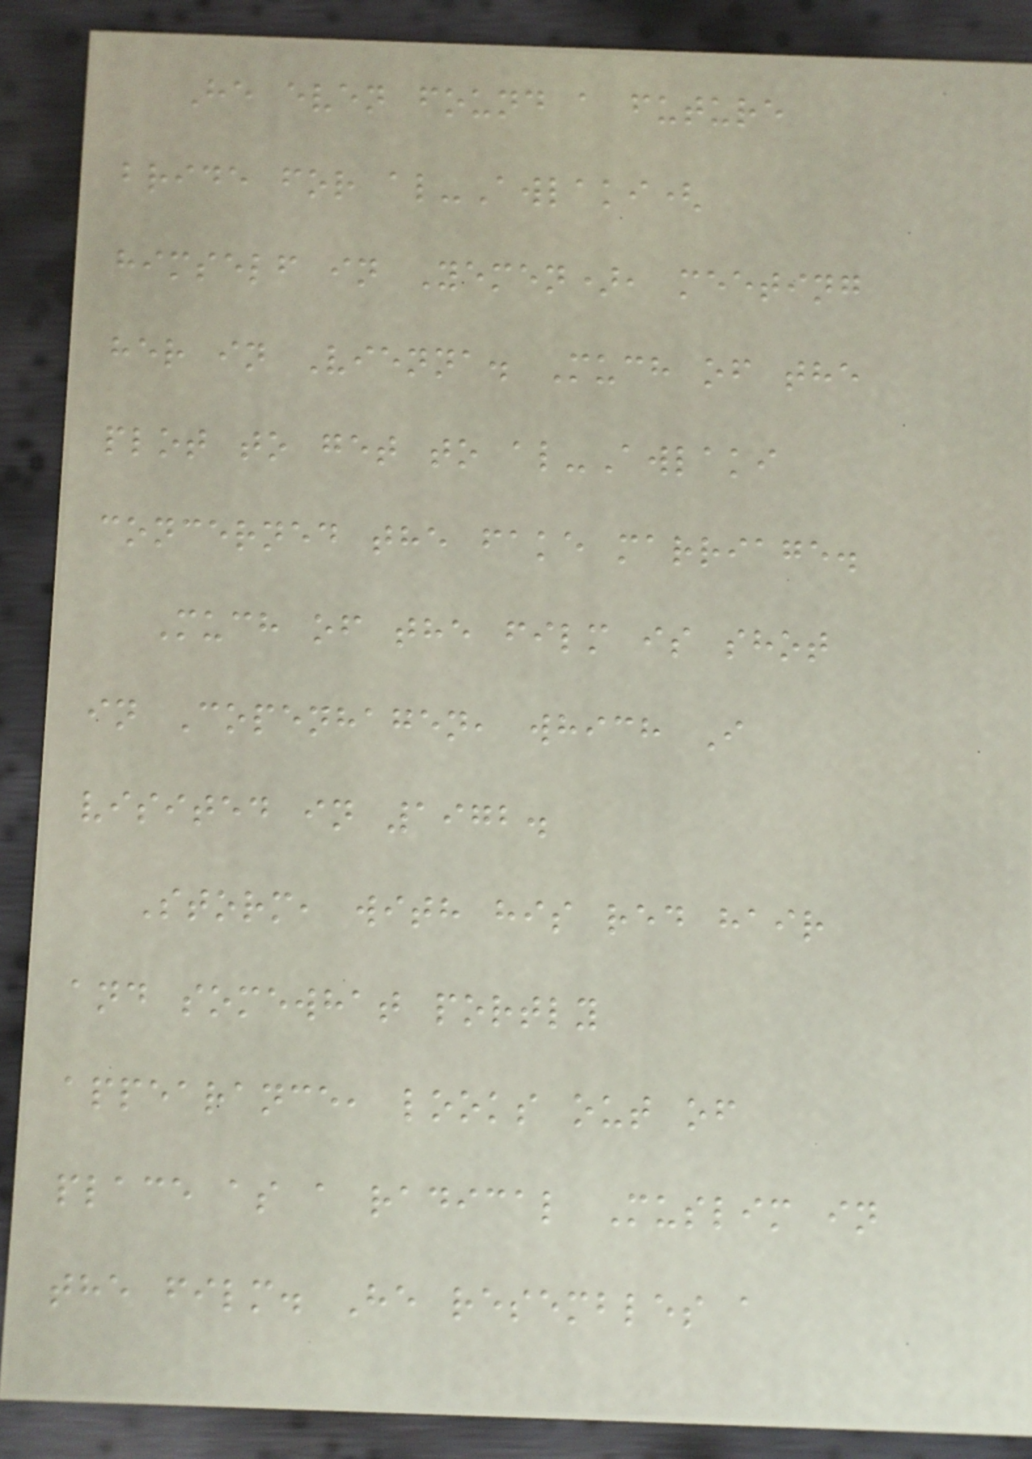He even found a future
bride for al-Awlaki(
himself in Yemen), meeting
her in Vienna. Much of the
plot to get to al-Awlaki
concerned the fake marriage.
Much of the film is shot
in Copenhagen, which I
visited in 1972.
Storm, with his red hair
and somewhat portly
appearance, looks out of
place as a radical Muslim in
the film. He resembles a
